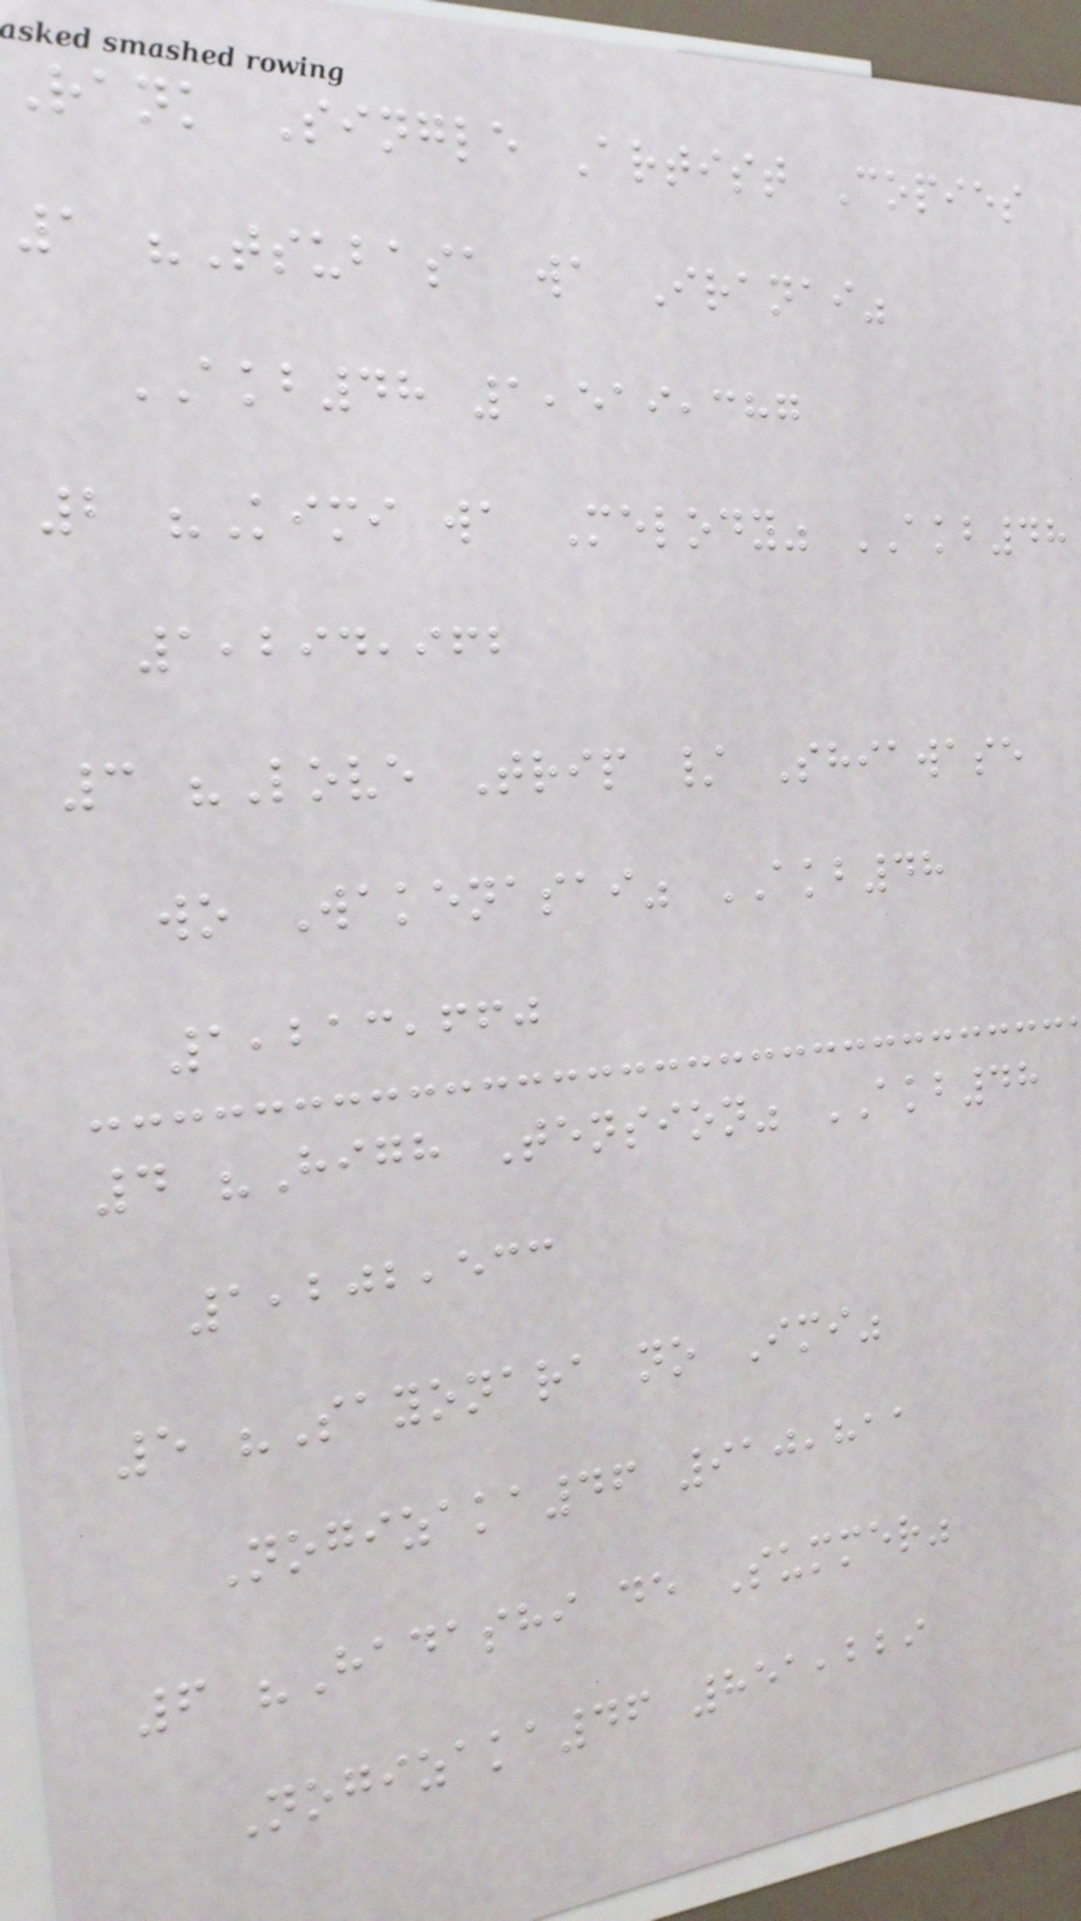Rank Single Artist Copies
1 "Tsubasa wa Iranai"
AKB48 1,519,387
2 "Kimi wa Melody" AKB48
1,294,962
3 "Love Trip / Shiawase
wo Wakenasai" AKB48
1,213,660
4 "High Tension" AKB48
1,202,533
5 "Sayonara no Imi"
Nogizaka46 910,811
6 "Hadashi de Summer"
Nogizaka46 851,229
